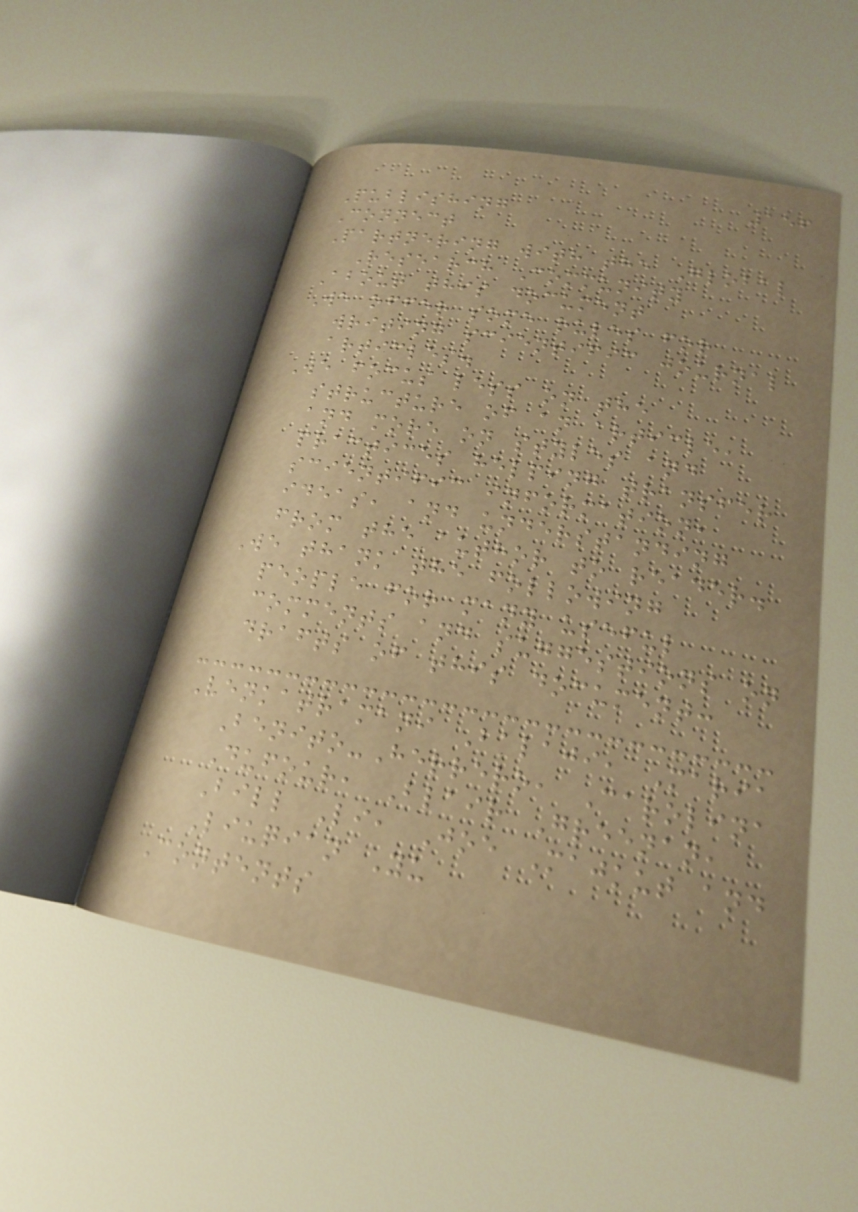156
Publishing
Connect
Partnering with the Global
Research Community
About this document
We offer some rules for
writing scientific journal
articles.
We focus less on the
structure of an article,
and more on styles and
practices helping transfer
scientific information,
ideas, and understanding
from the author to reader.
We thank the following
people for many useful
comments and suggestions on
drafts of this document:
Venkatramani Balaji, Maria
Benito-Herrero, Carolina
Dufour, Blair Greenan,
Bill Li, Joe Majkut and
Liuqian Yu
Contents
